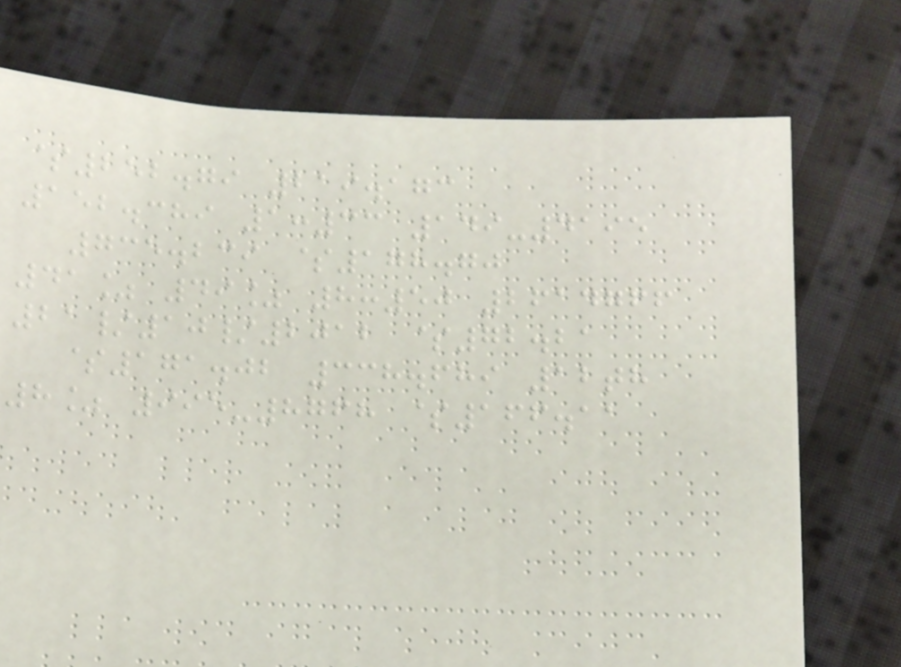$252.79 219.173
152.389 1:33 149-4195
735.239 $178.70
41% 49% 8:50 2614766
21/10/2012 $72.21
$171.02 338.689 12th
8% 995-8768 $166.11
